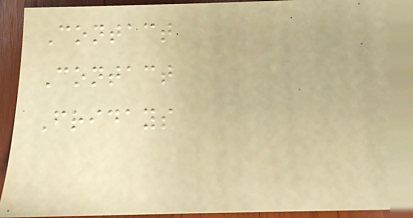Contact
Contact
Fridays
